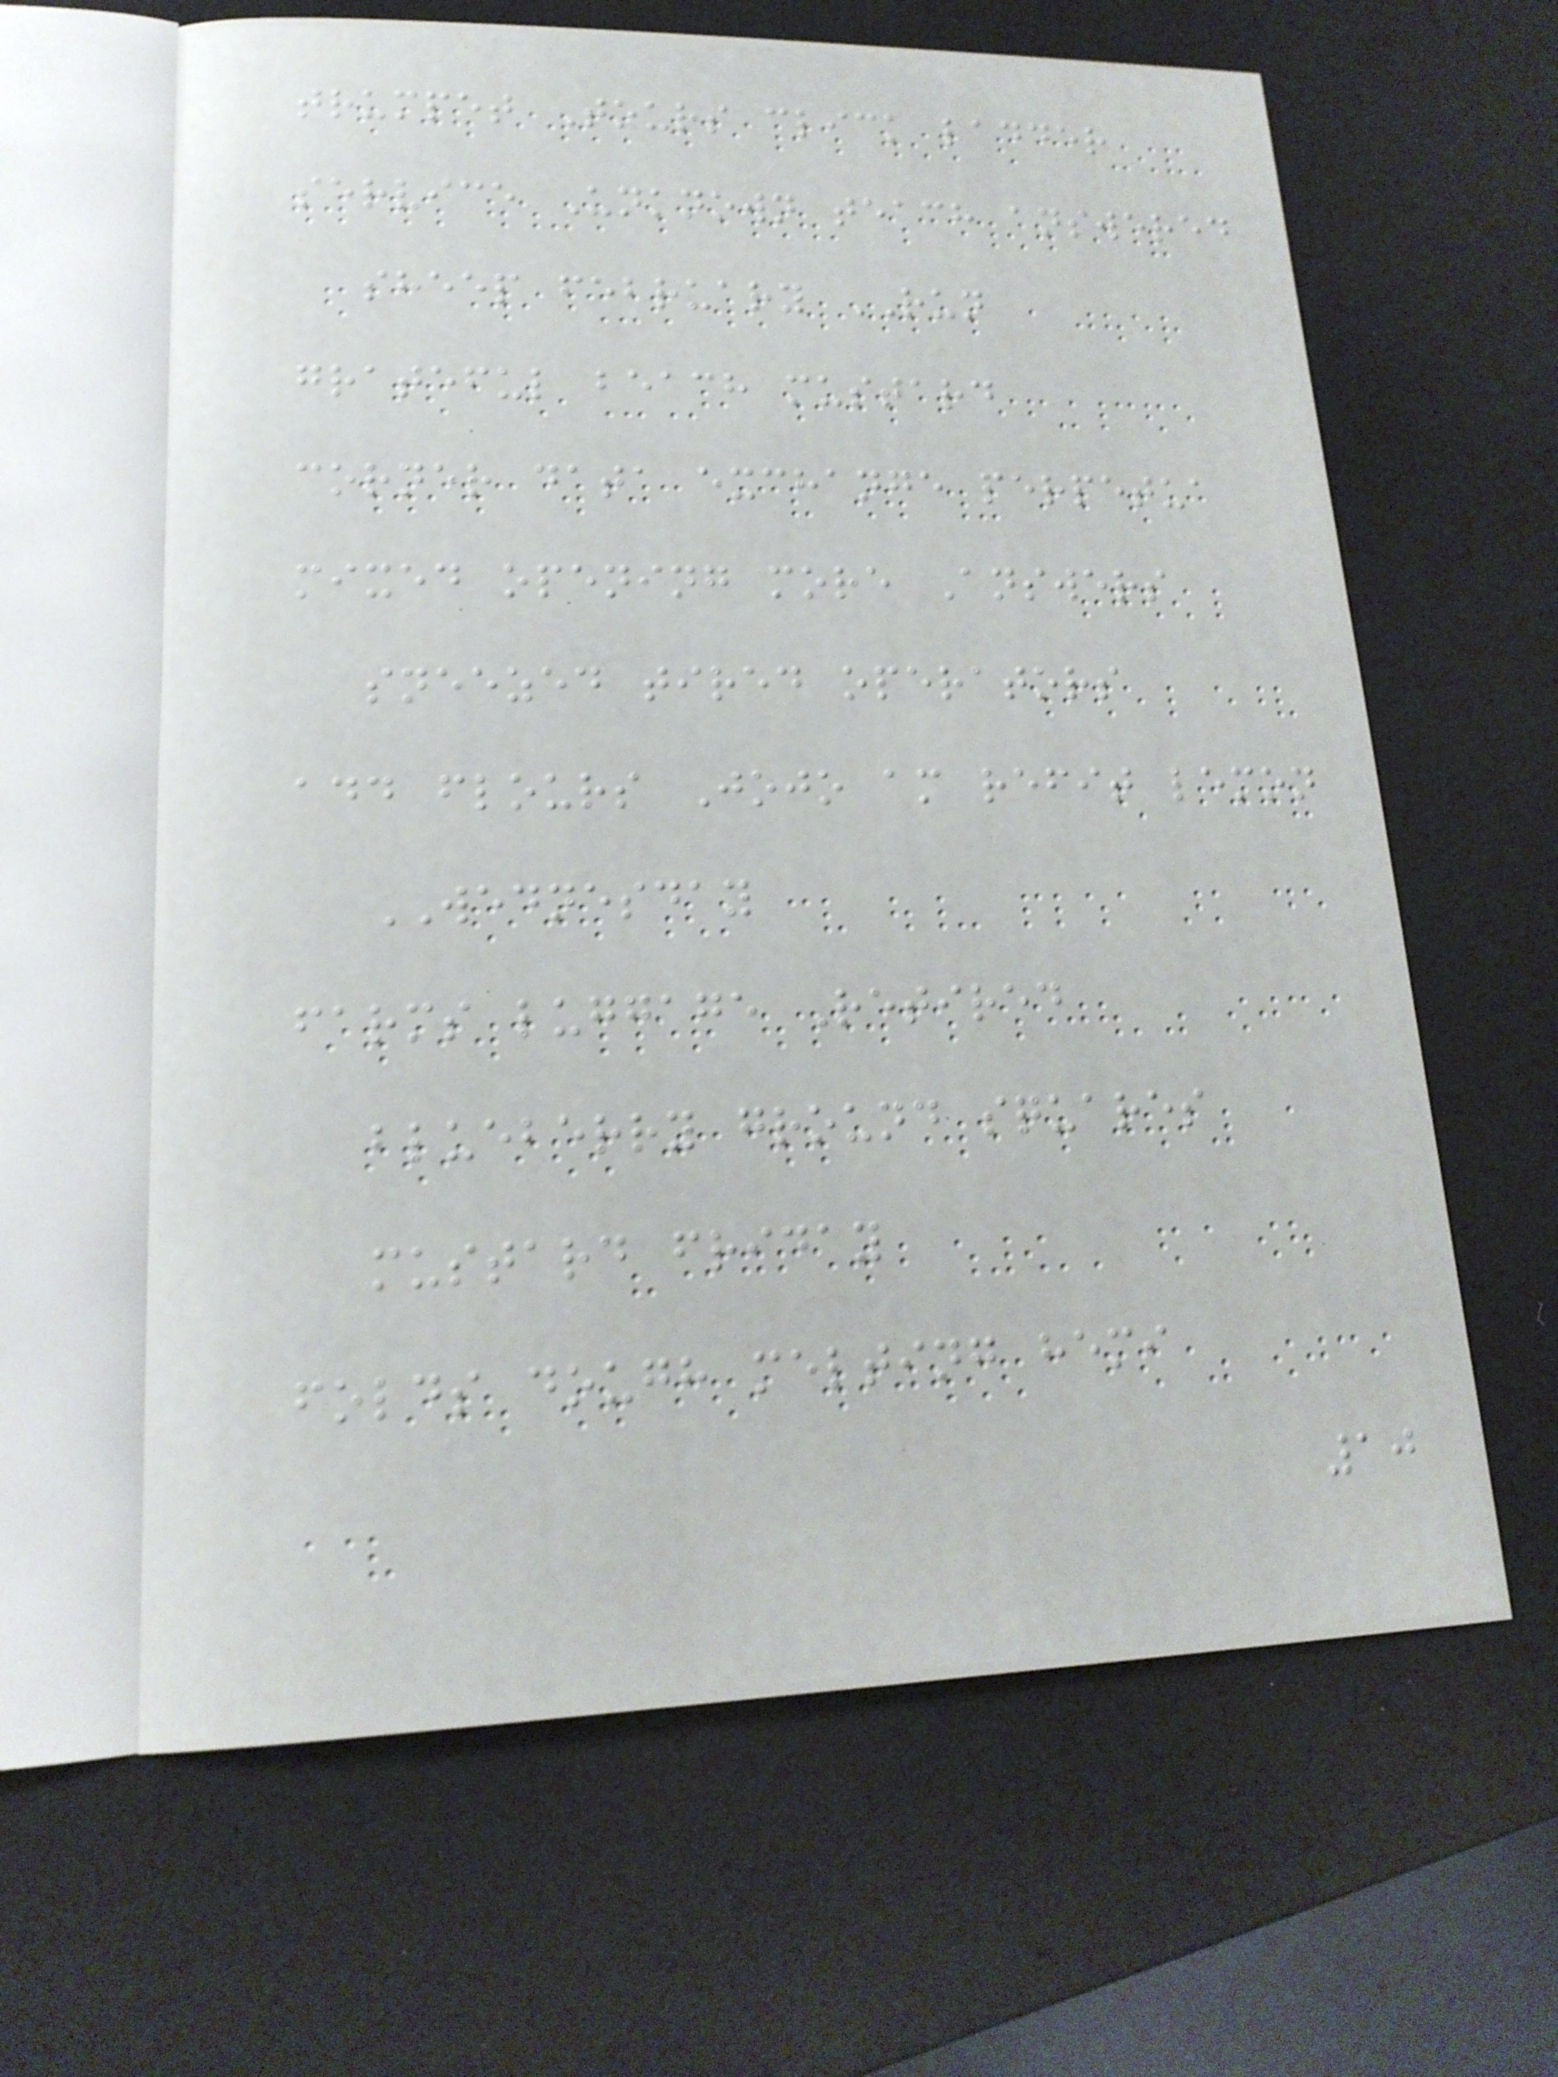trumpet Tours click ladder
service Unknown teach answered
sheep february RUN
grateful beach mustard
corner data exchange perpetua
mixed opening more Answers
sneezed tired operators
add flours Jojo am refit lemon
WEDNESDAY
farms luggage Retired
blueberry ground squares
mustard friday
folds dough melting hemi
10
